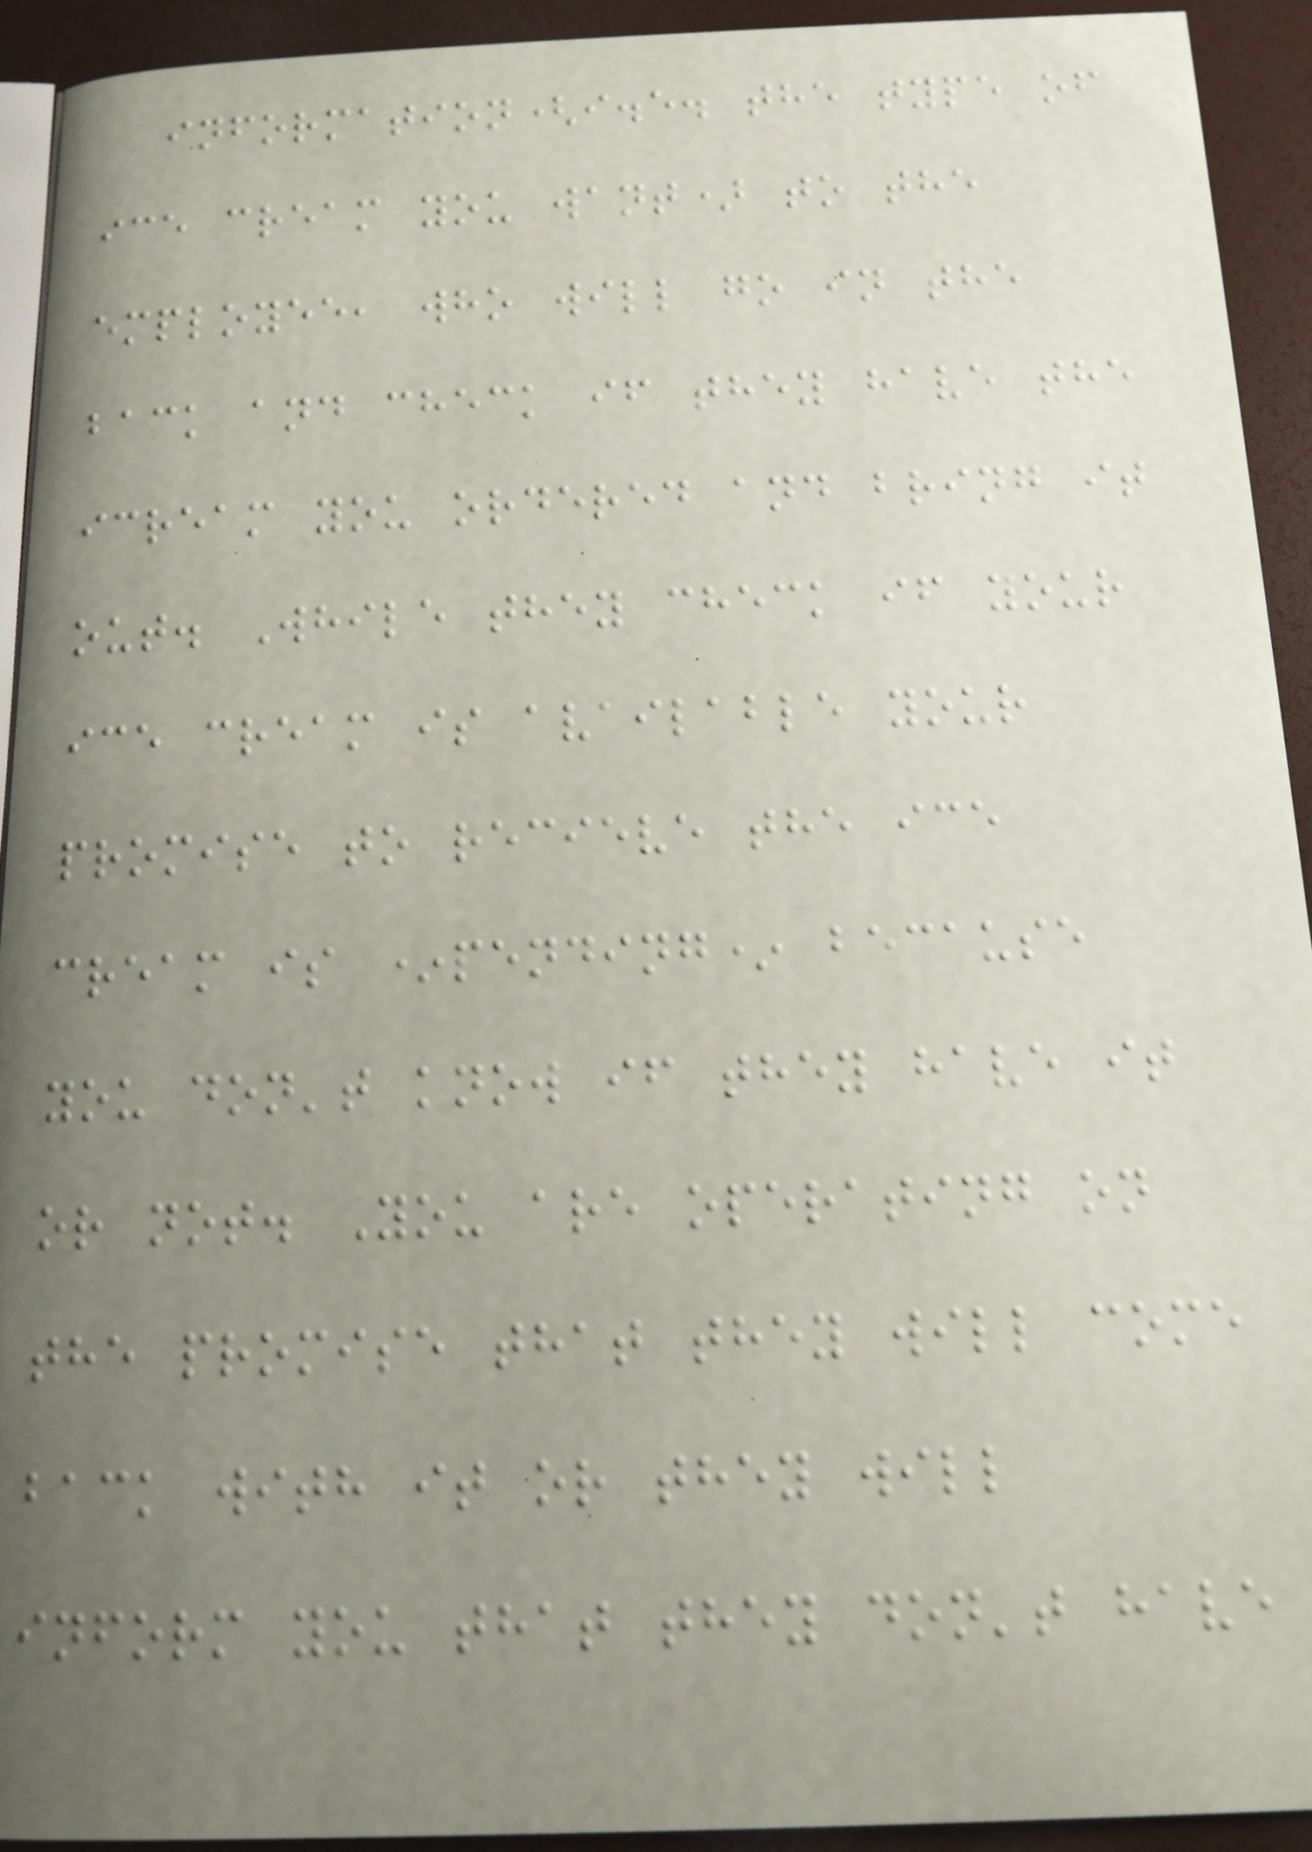information(i.e. the type of
ice cream you want) to the
employee, who will go in the
back and check if they have the
icream you ordered and bring it
out. While they check if your
ice cream is available your
promise to recieve the ice
cream is *pending* because
you don't know if they have it
or not. You are operating on
the promise that they will come
back with it or they will
inform you that they don't have
